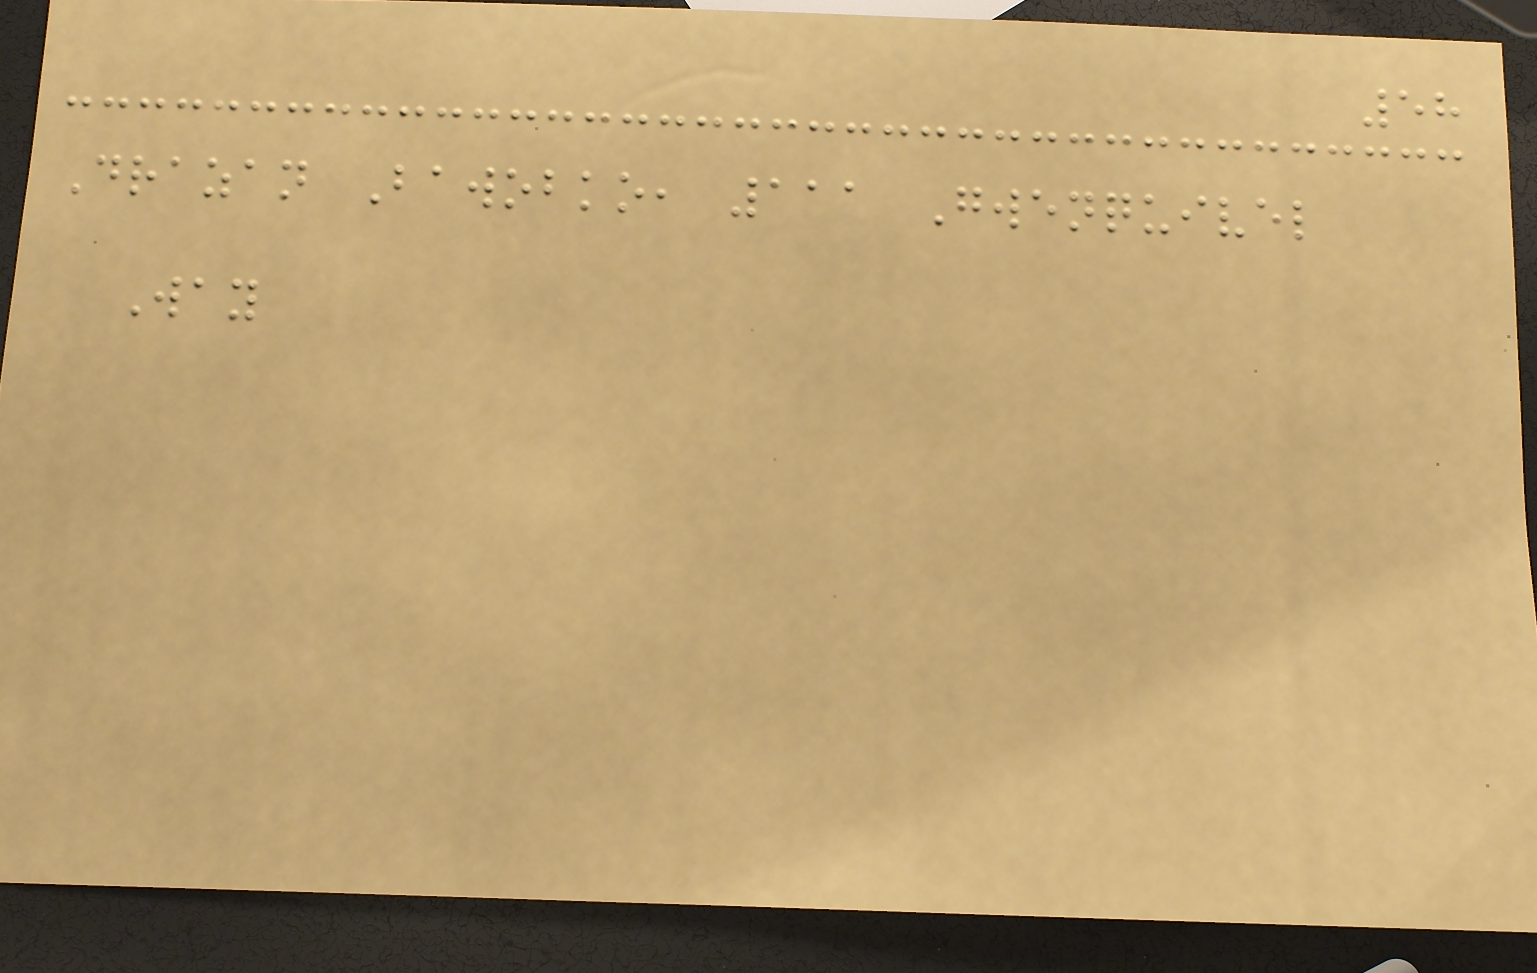58
Drazan Bawobko, 111 Gwenquivel
Way
